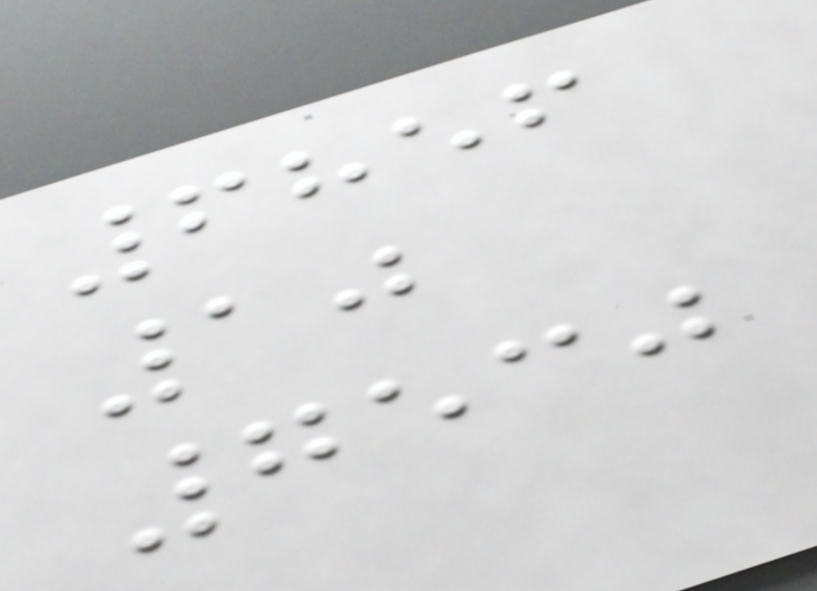6856
10
7530
